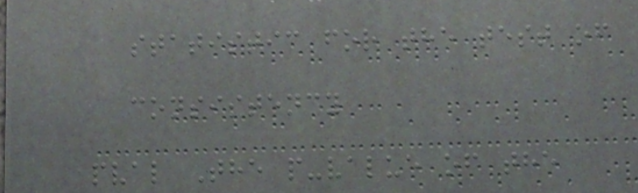statistic for the test of
consistency
pval The p-value of the
